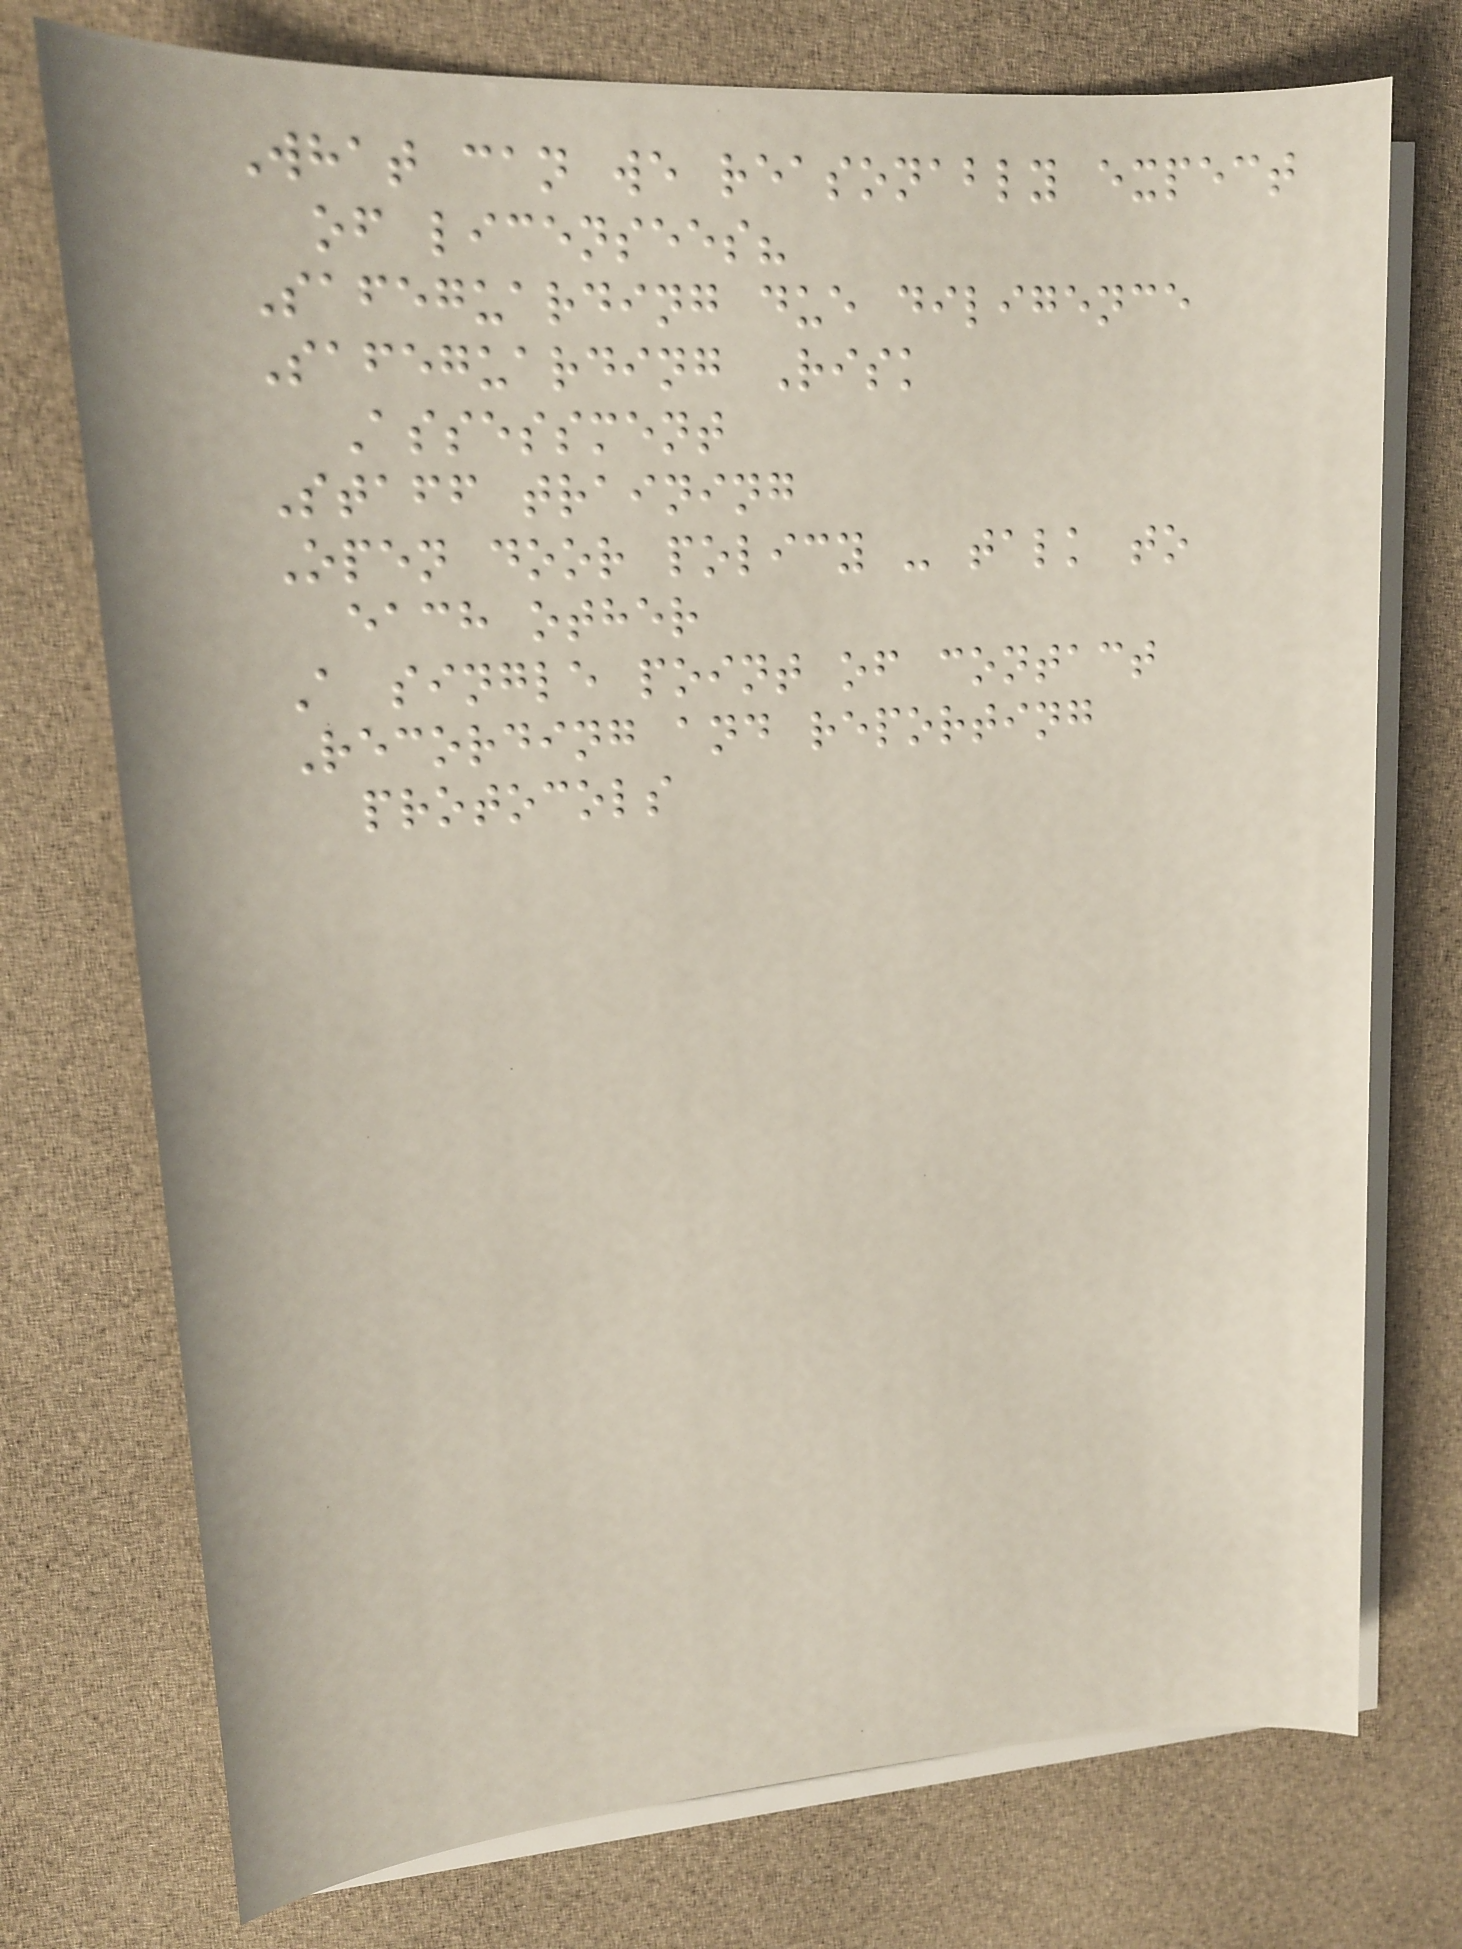What can we reasonably expect
of licensees?
Safeguarding due diligence
Safeguarding Risk
Assessment
Staff training
Open door policy - talk to
each other
A single point of contact
Recording and reporting
protocols
